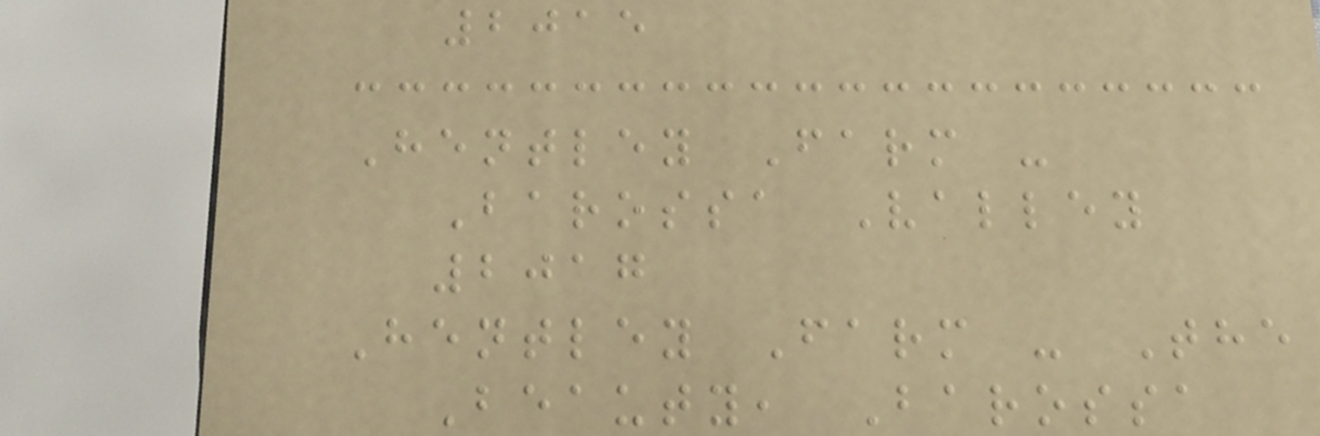2015
Hentley Farm -
Barossa Valley
2017
Hentley Farm - The
Beauty, Barossa
